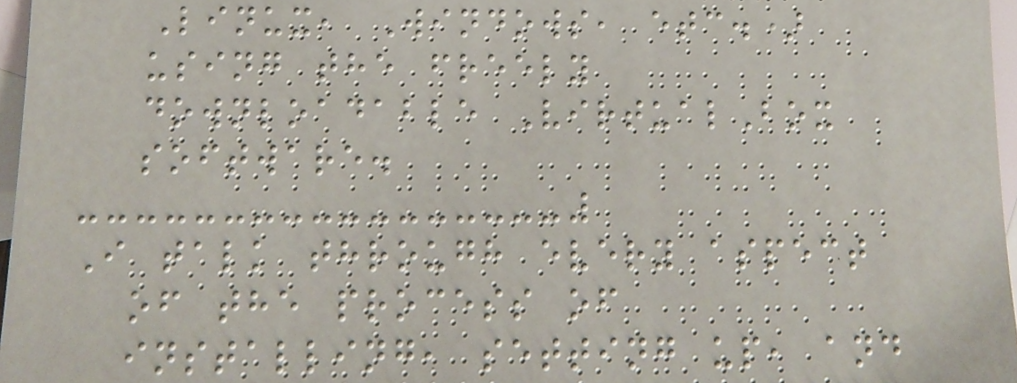Linux, Windows, etc.)
using the freely
downloadable VirtualBox
software.
I talk through every aspect
of the process of
installing, setting up, and
